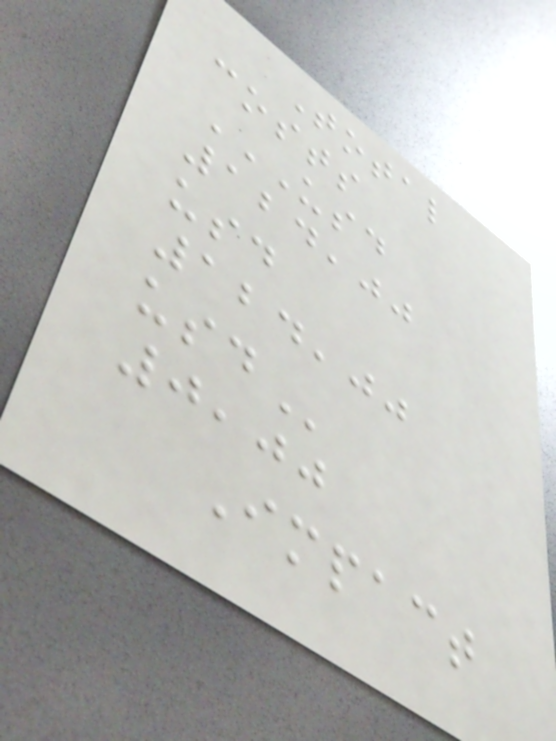Total
costs
USD
124,00
USD
124,00
USD
0,00
Impact
